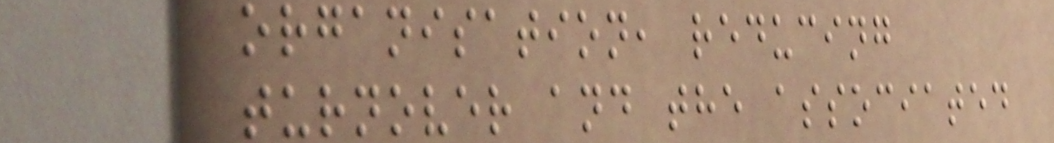organisation, reducing
turnover and the associated
